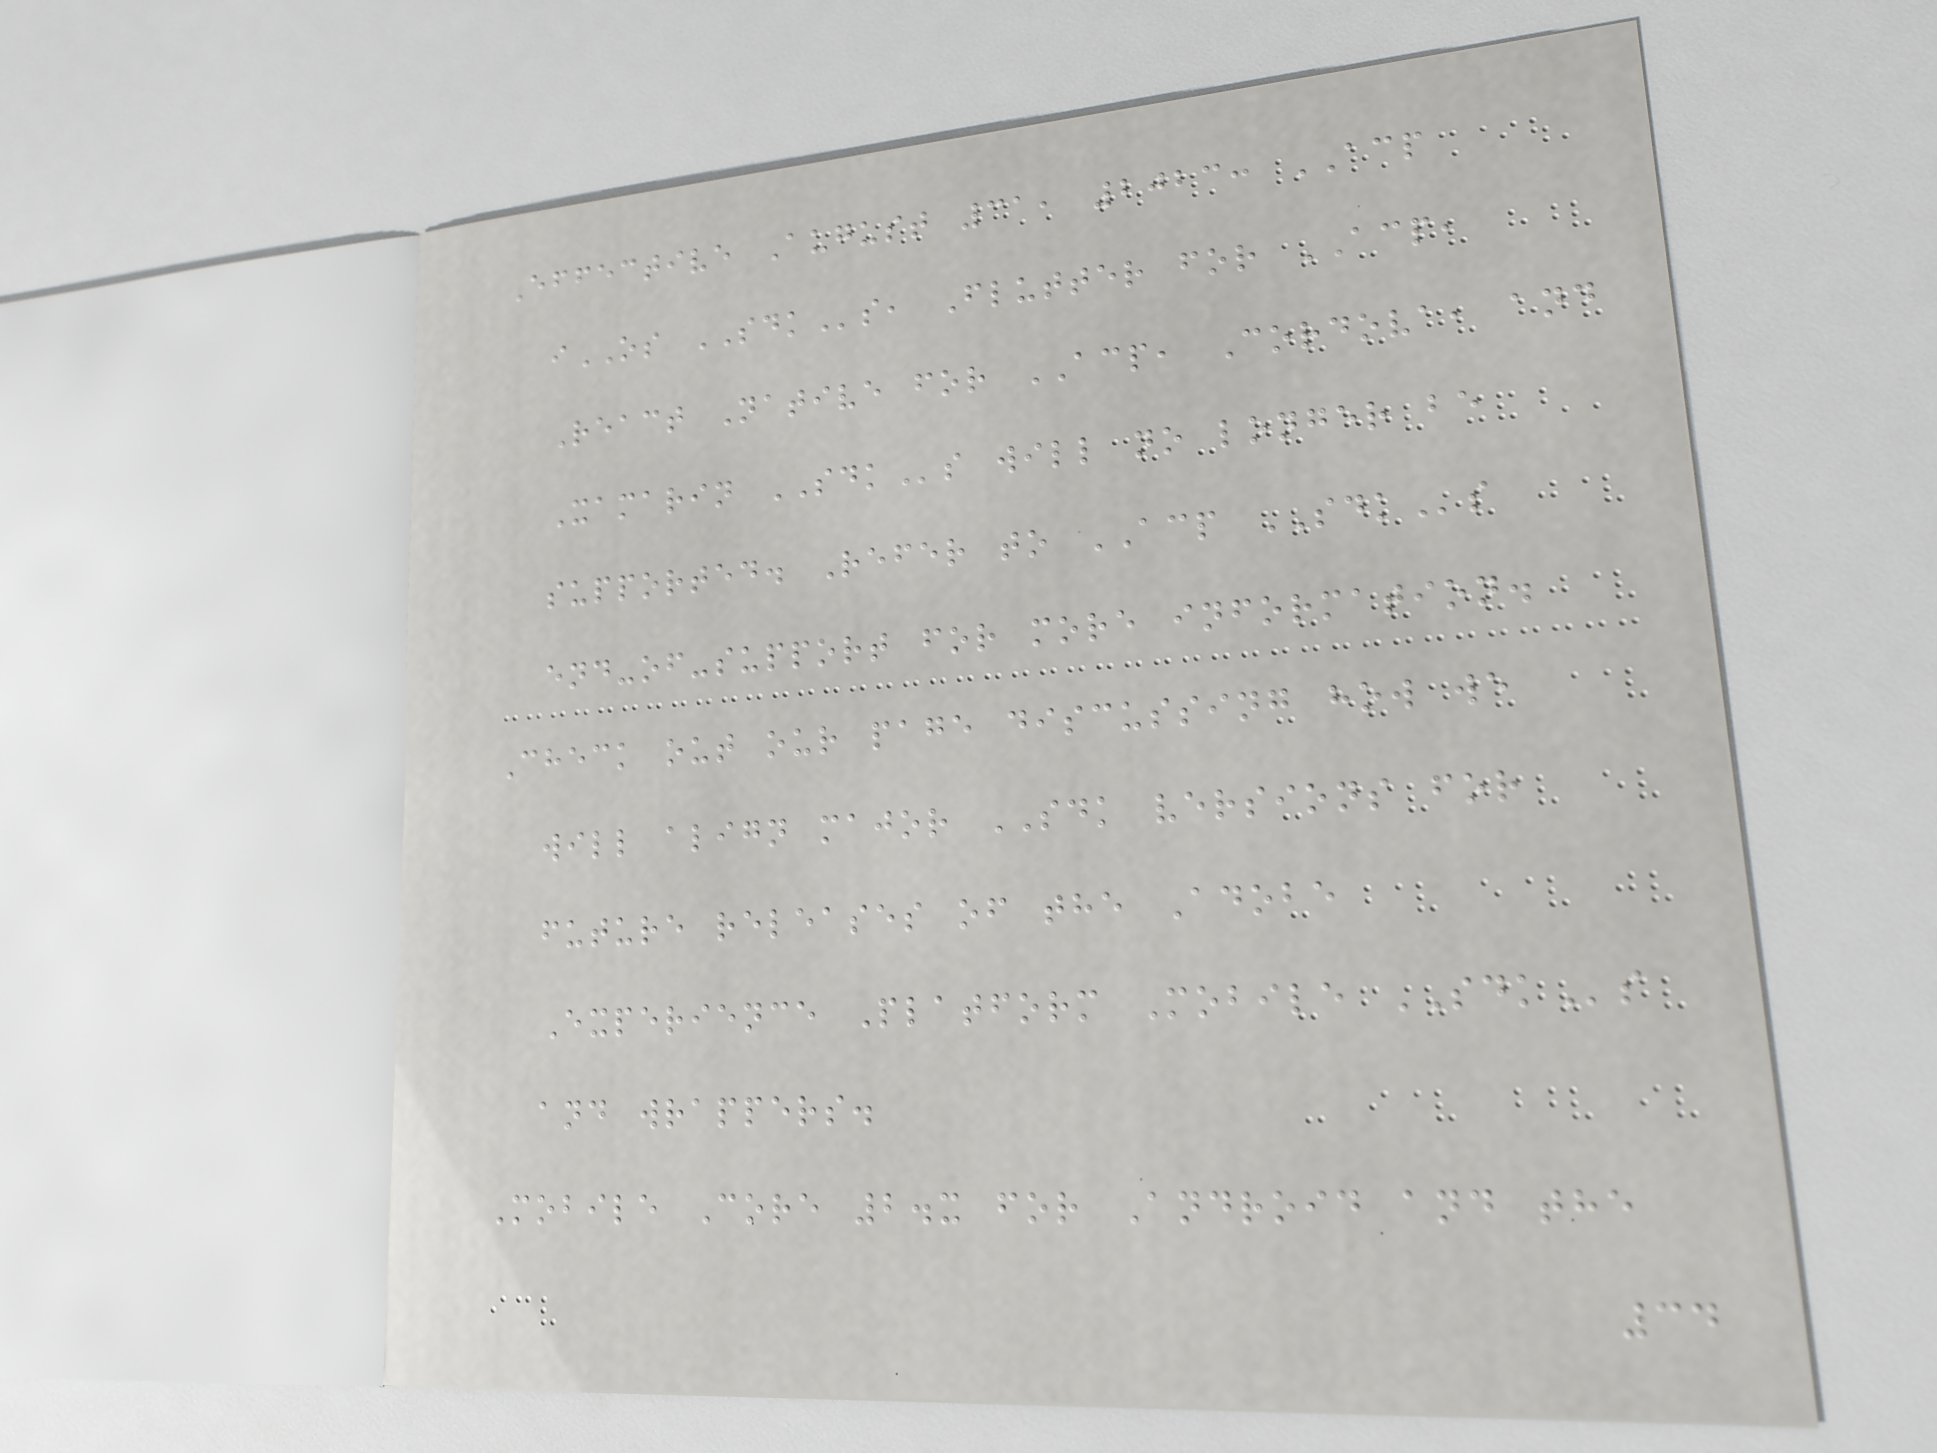Effective August 31, 2023: ACP
iOS SDKs, Flutter for ACP,
React Native for ACP, Cordova, and
Xamarin SDKs will no longer be
supported. Refer to ACP SDKs
end-of-support for more information.
Check out our page discussing how we
will align major SDK versions for
future releases of the Adobe
Experience Platform Mobile SDKs
and wrappers.
Mobile Core 2.x for Android and the
34
